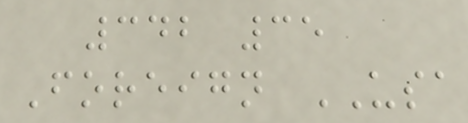342 35
Foreign USA
